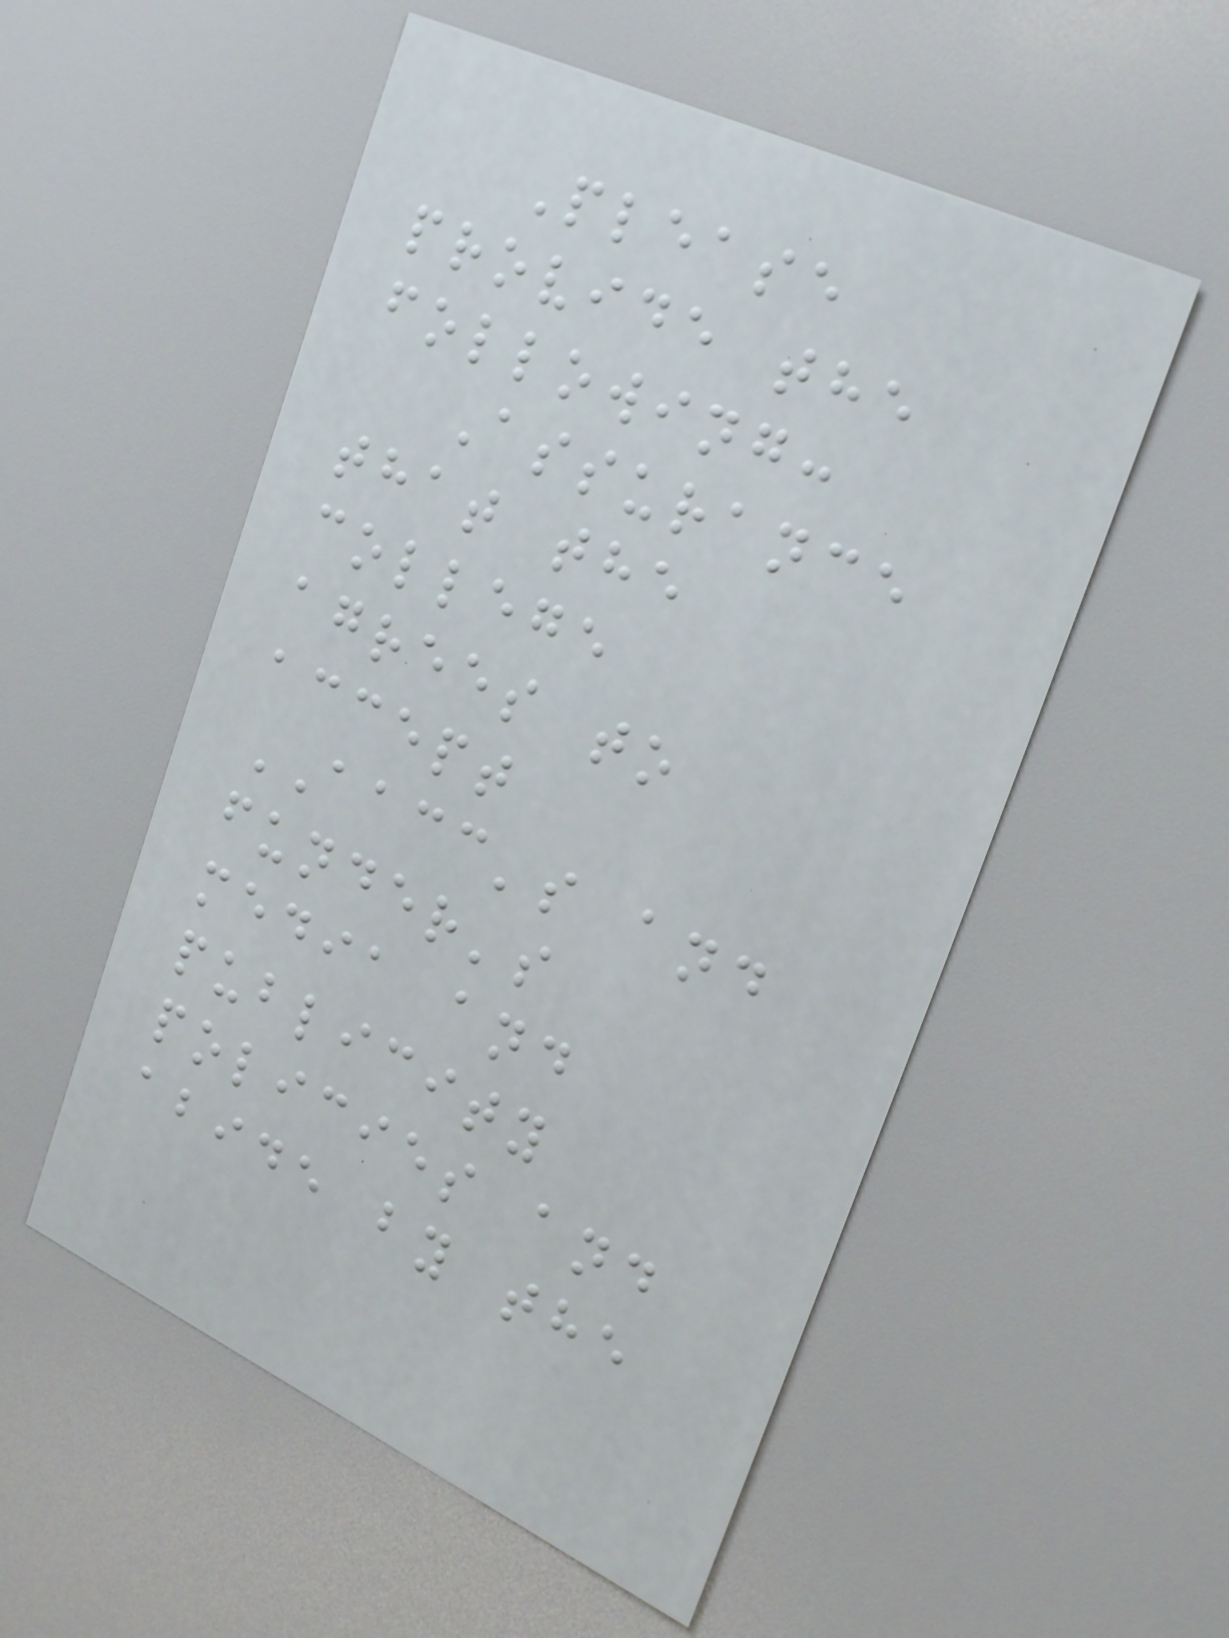Please
provide the
following:
Assurance
that the
college
agrees to
accept
AACC's and
funder's
media and
publicity
policies and
abide by the
